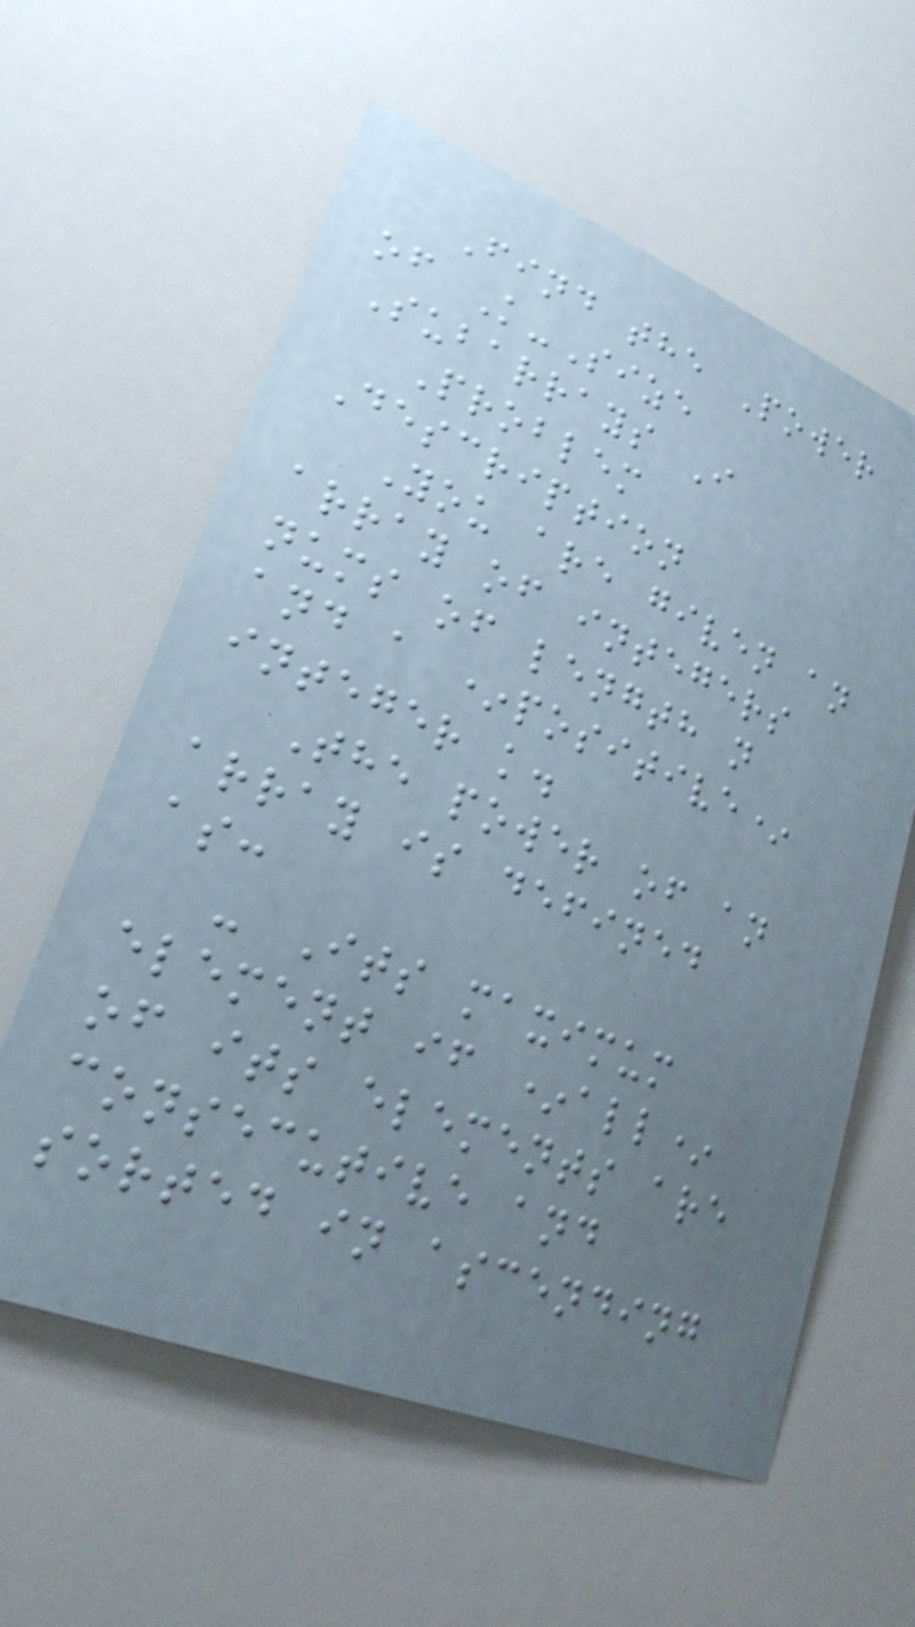Find the Power
of K-Size
Subarrays I
Problem
Description
You are given an
array of integers
nums of length n
and a *positive*
integer k.
The power of an
array is defined
as:
- Its maximum
element if *all*
of its elements are
consecutive and
sorted in ascending
